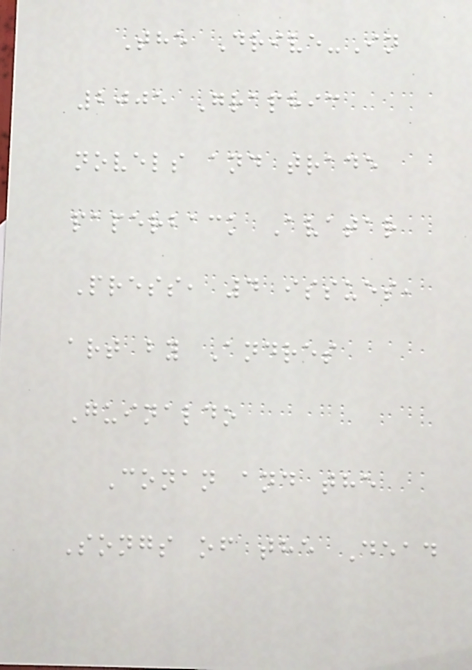The Drive-In
2005 Graphic
novels and trade
paperback Avatar
Press, 4 issues,
art by Andres
Guinaldo
Conan and the
Songs of the Dead
